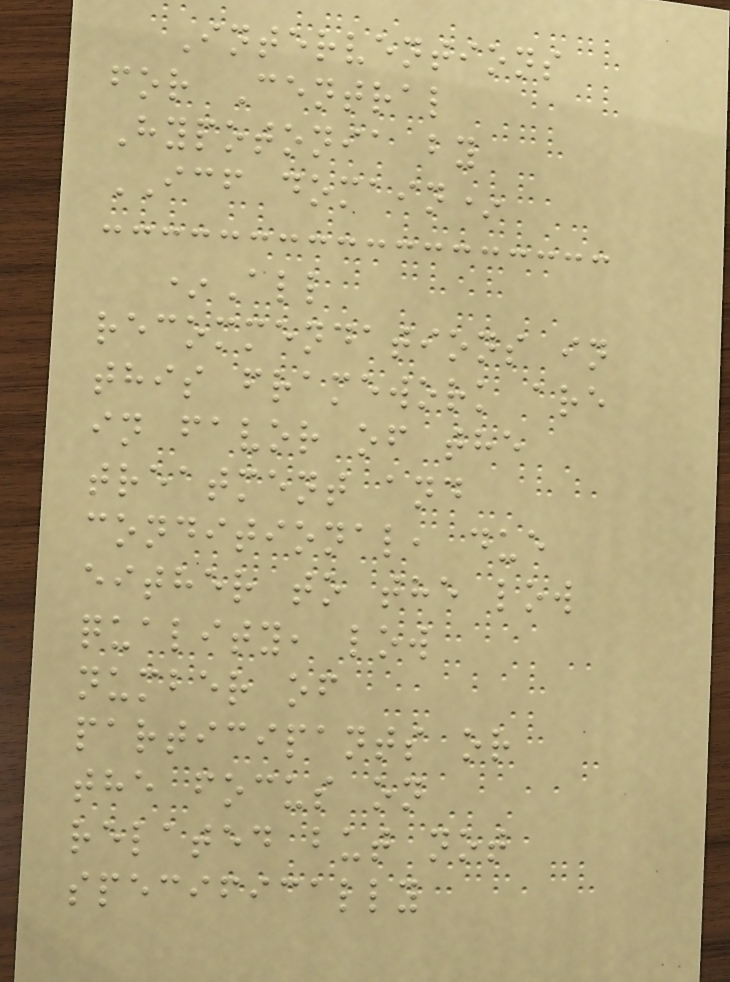Interventions
for Central
Hypotonia by
ICF domain*
*All
recommendations in
this framework are
in favor of the
treatment and
conditional, due
either to the low
quality, low
number of
participants or
the focus on
related but not
specifically
